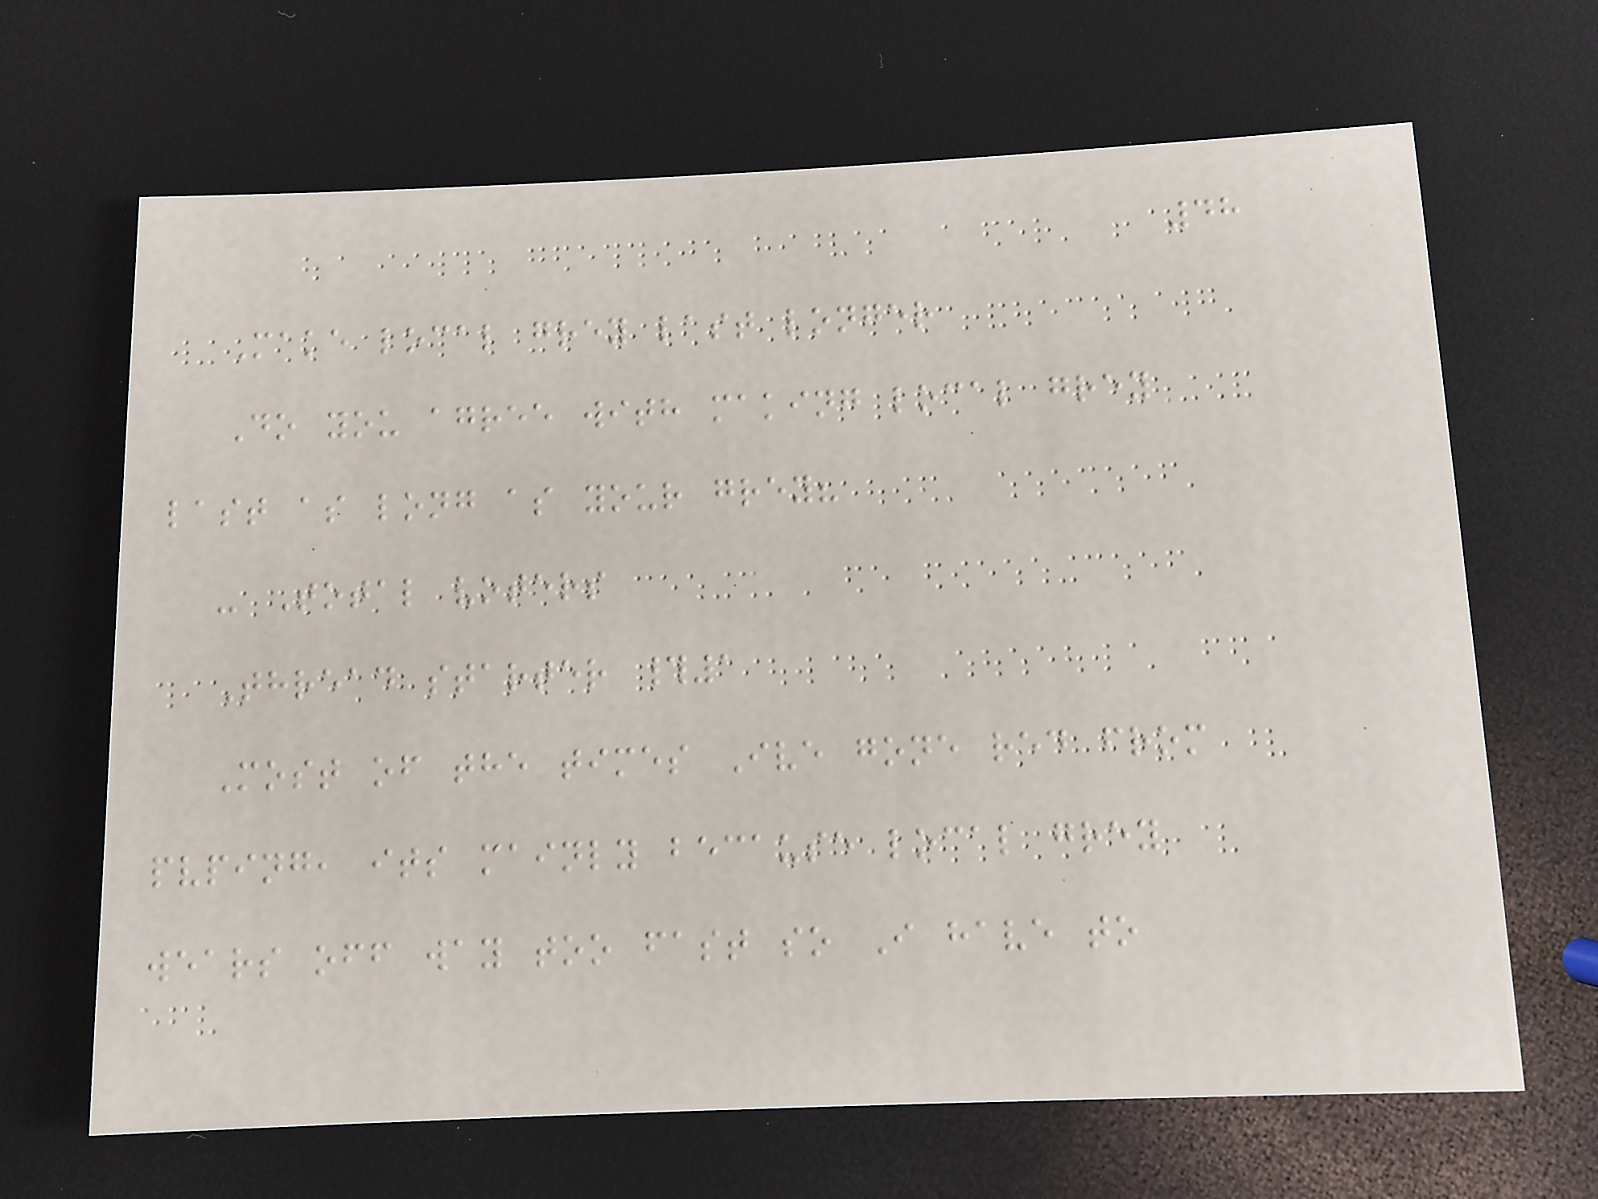48
Make local grey last longer
Do you agree with making local grey
last as long as your grey?
- Total voters
Thread starter #1
Most of the times Ive gone red from
pvping, its mainly because local grey
wears off way too fast so I have to
